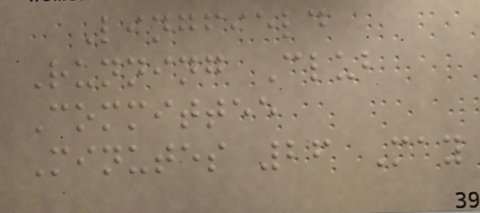Lingfield
Running Club
Committee
Minutes 26 May
